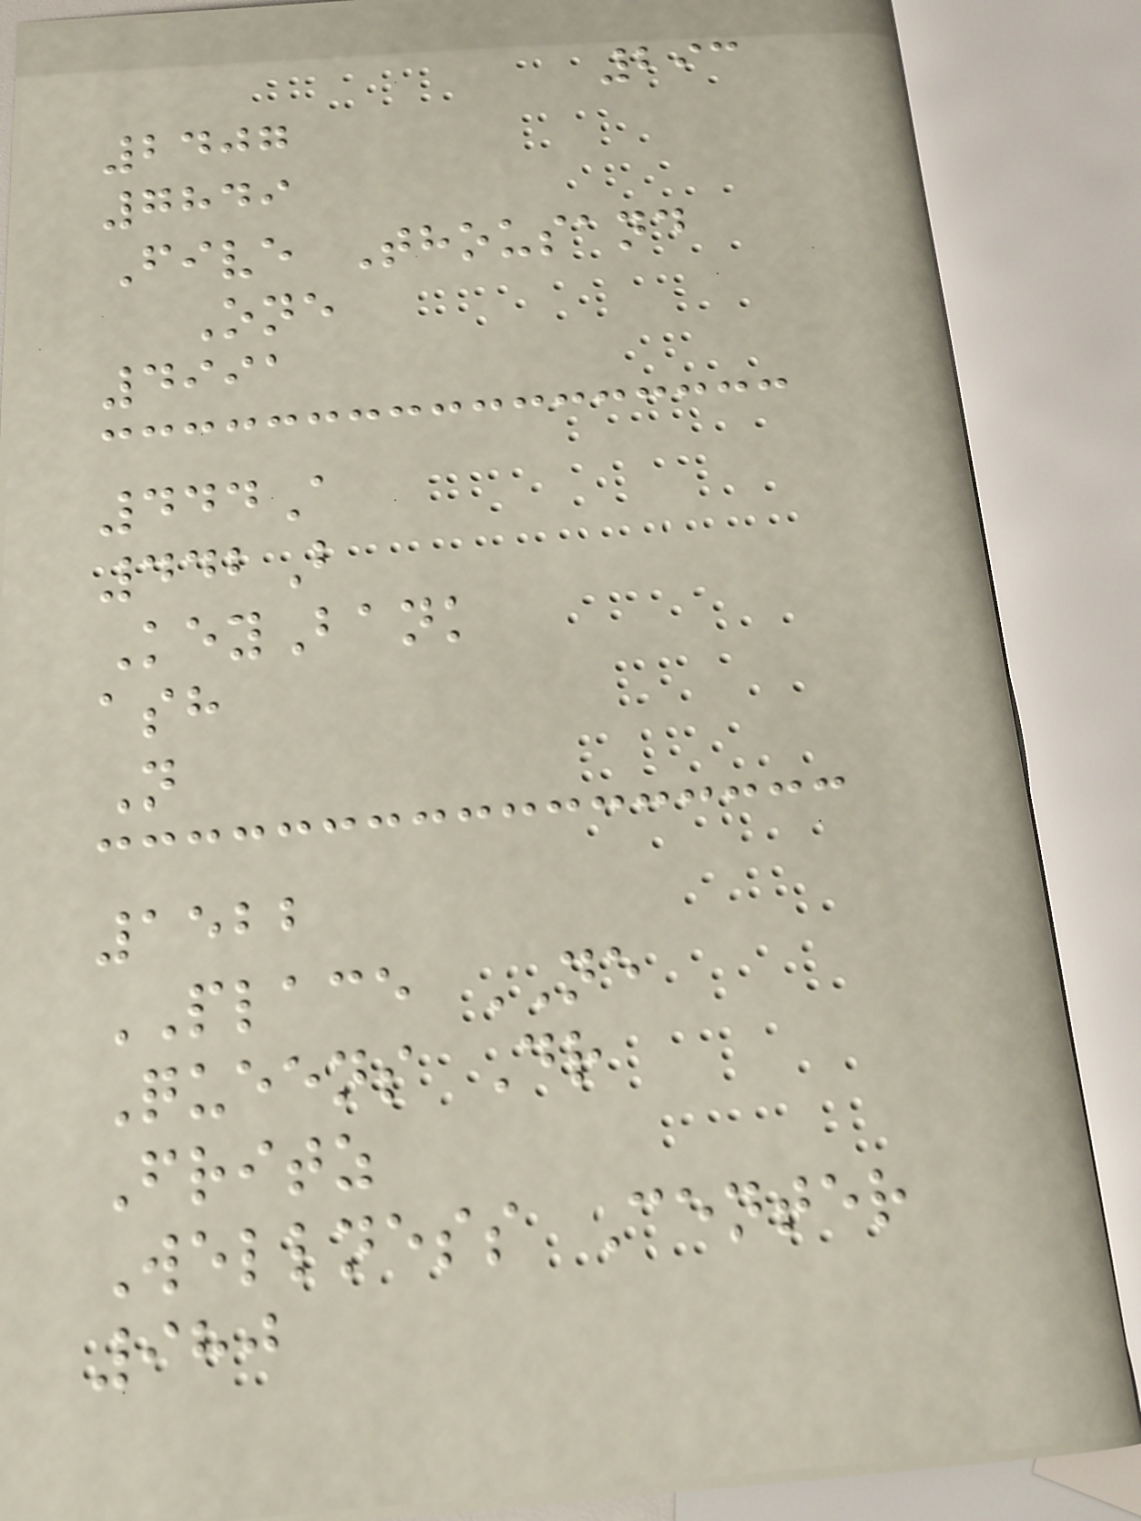293
2407
7849
Five Thousand
One
4991
444A
442B
KeyBank
ash
N
1522
PLACE NE
Queens Dr
Fritz
Wellness Center
980
